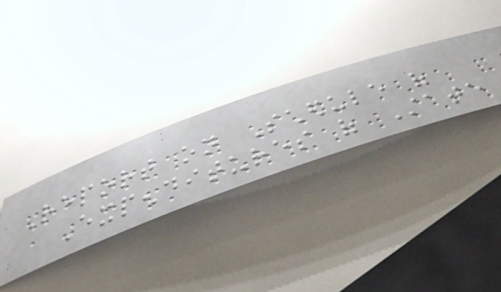Report on Schedule of
Expenditures of State
